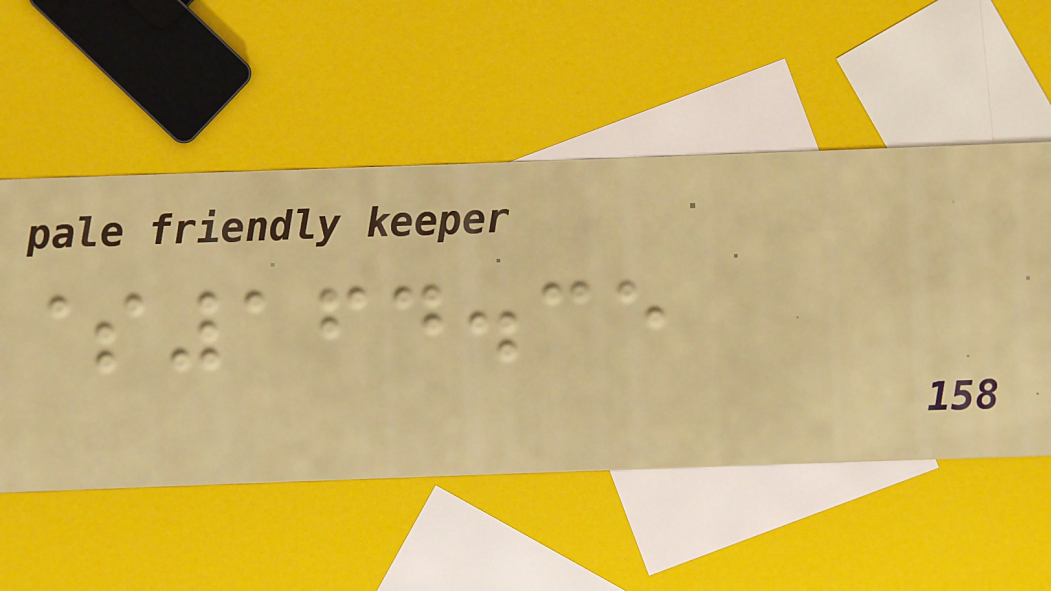$164.35
